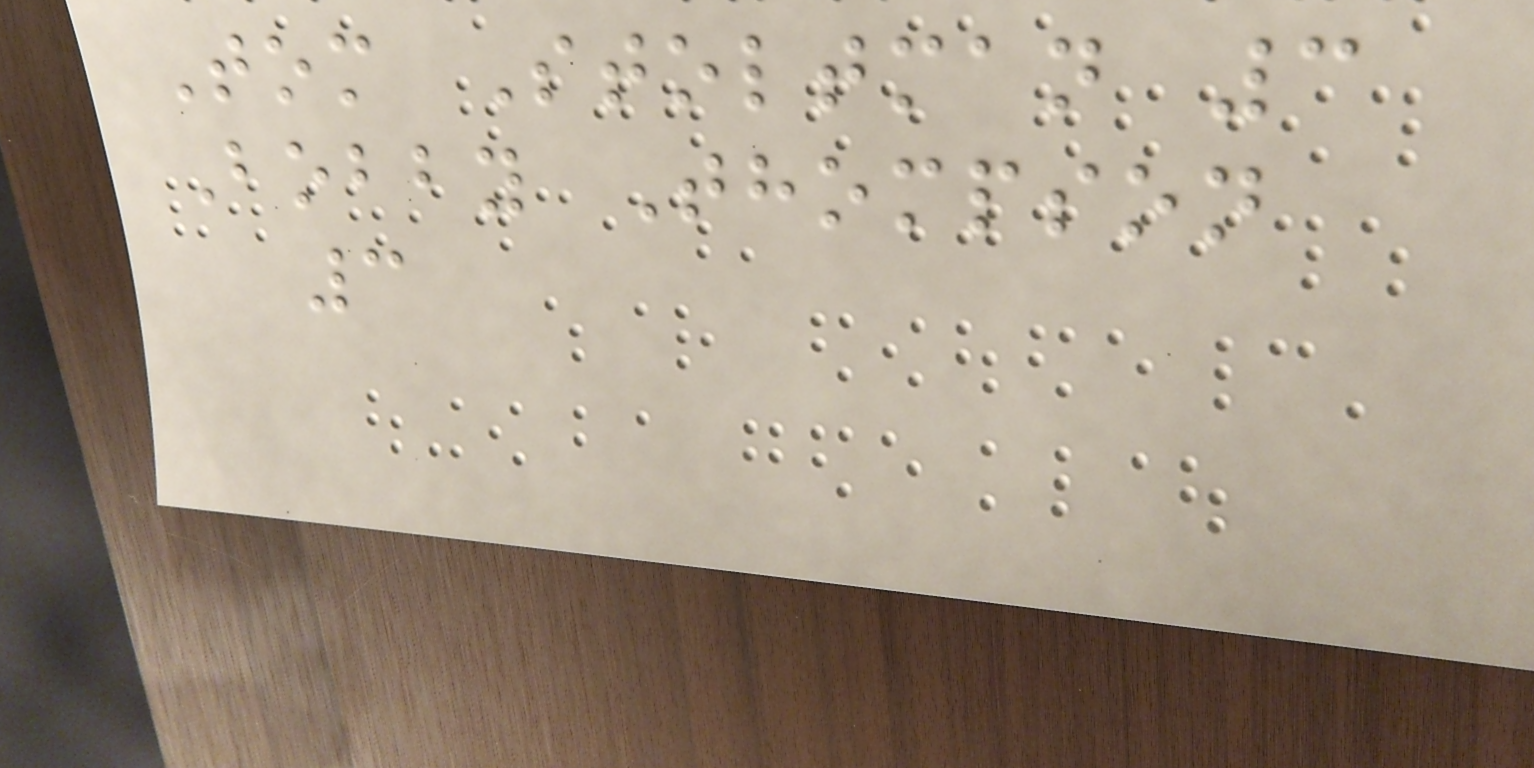Tom Stoltman 3
Bobby Thompson
3
